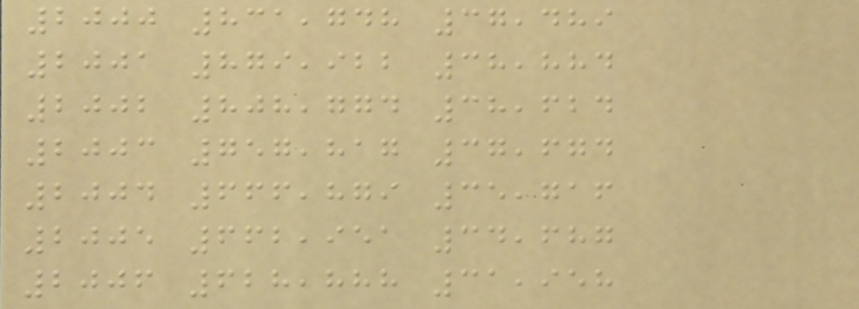2000 831,748 37,489
2001 879,922 38,884
2002 808,774 38,624
2003 757,817 37,674
2004 666,879 35,716
2005 662,951 34,687
2006 628,888 31,958
